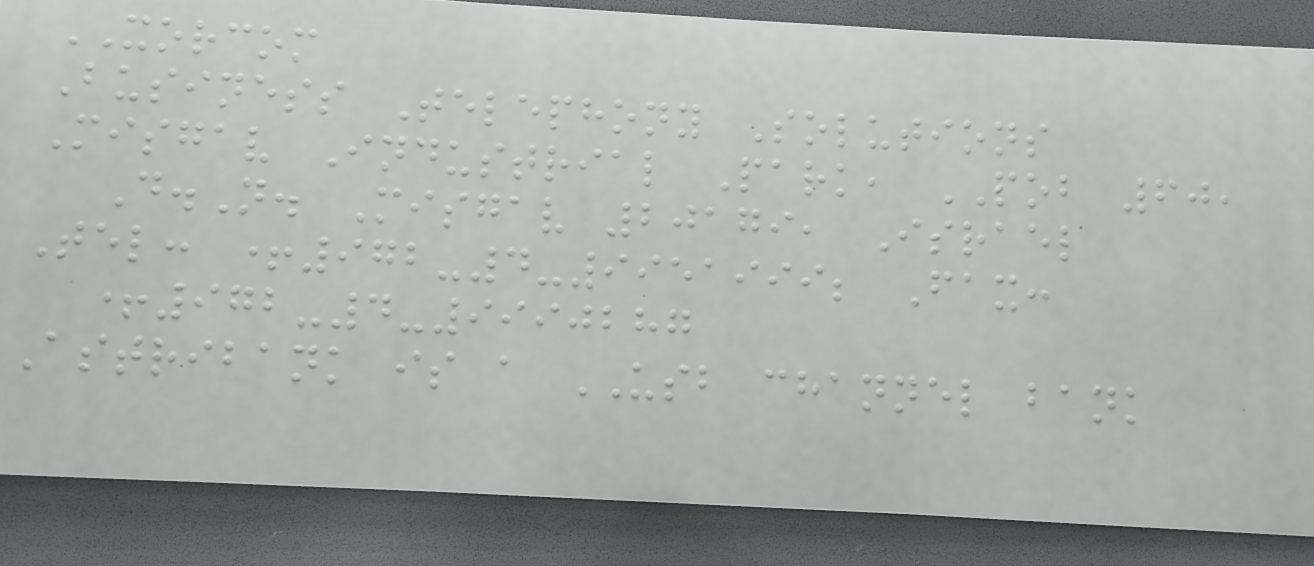XORCOM
Business Telephony Solutions
Misgav Industrial Park, POB 60,
D.N. Misgav 20179, Israel
Tel: +972-4-9951999; Fax:
+972-4-9990287
Astribank is a USB channel bank
